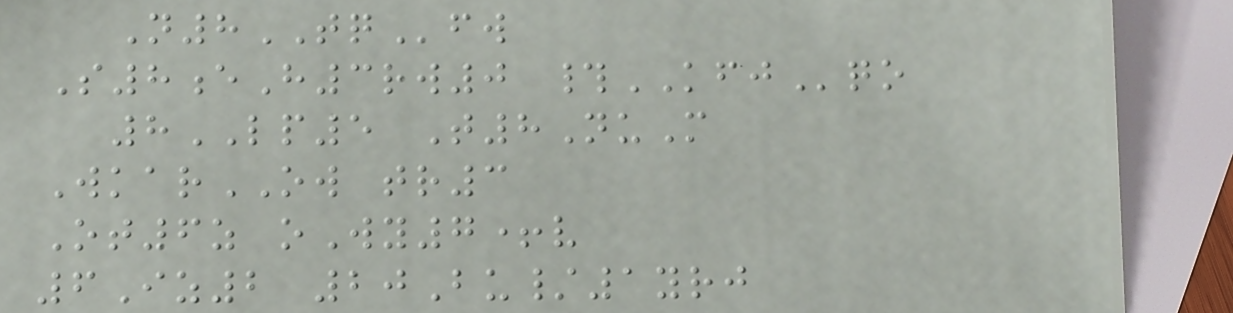N8TQfw
S8eH3rw0 #KFJqo
8LP5 T8NuM
WkarOW tr3
Ot6z oWy7+v
6Iz2 20Bu/1yrj
